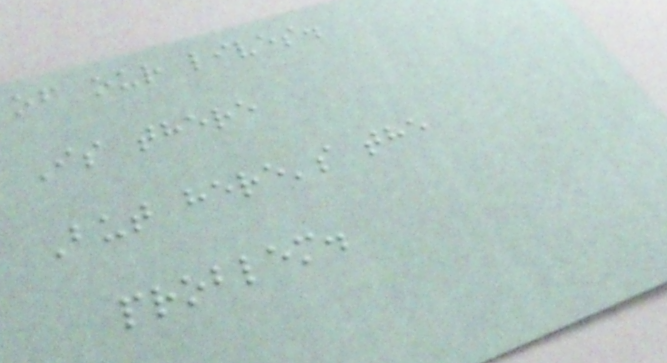of our lives.
Is there
But here's the
problem.
